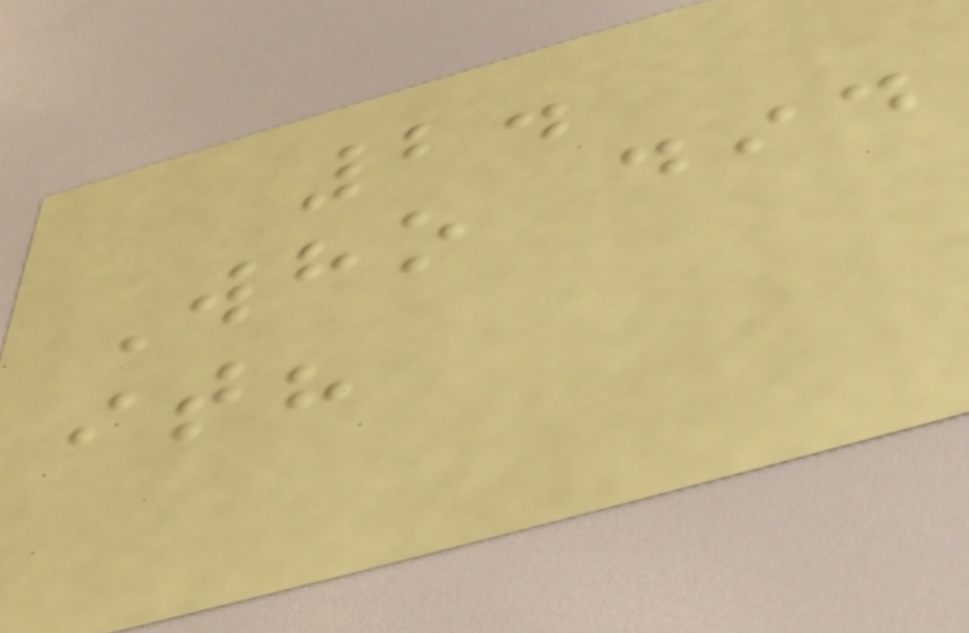2.
Who did
it?
